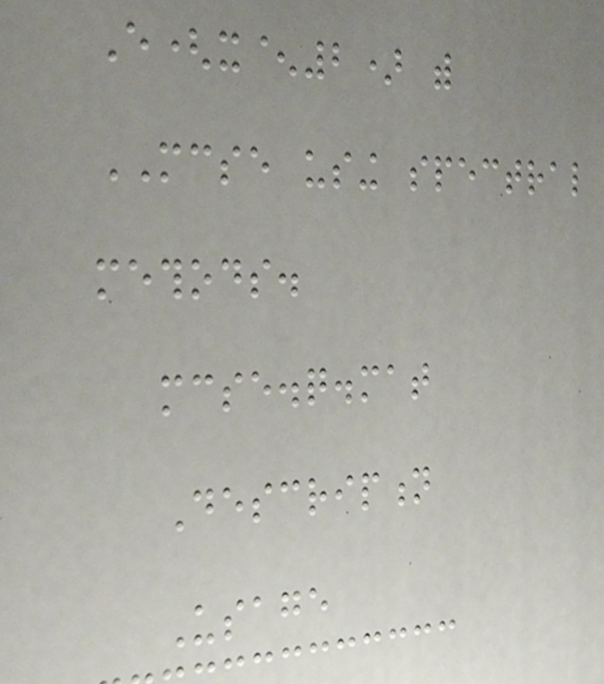E(x^2) with
MCSE using spectral
methods.
mcse.q.mat
Description
Usage
